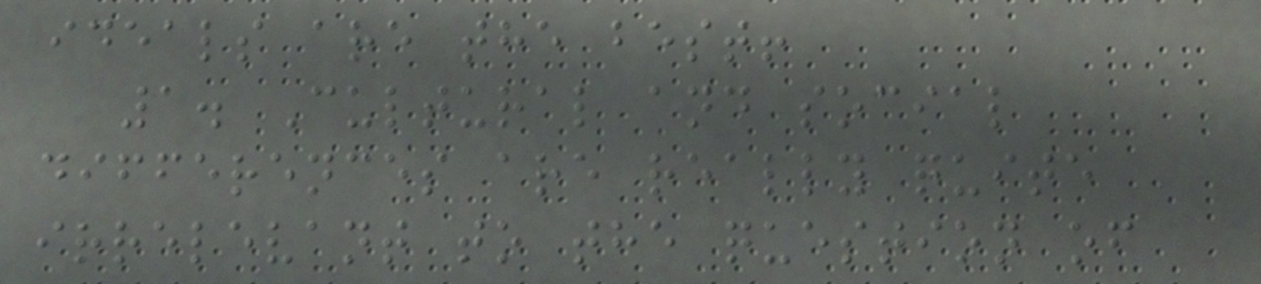ideals are the best!
1. Cultural and social
differences are really quite
irrelevant to the question of
